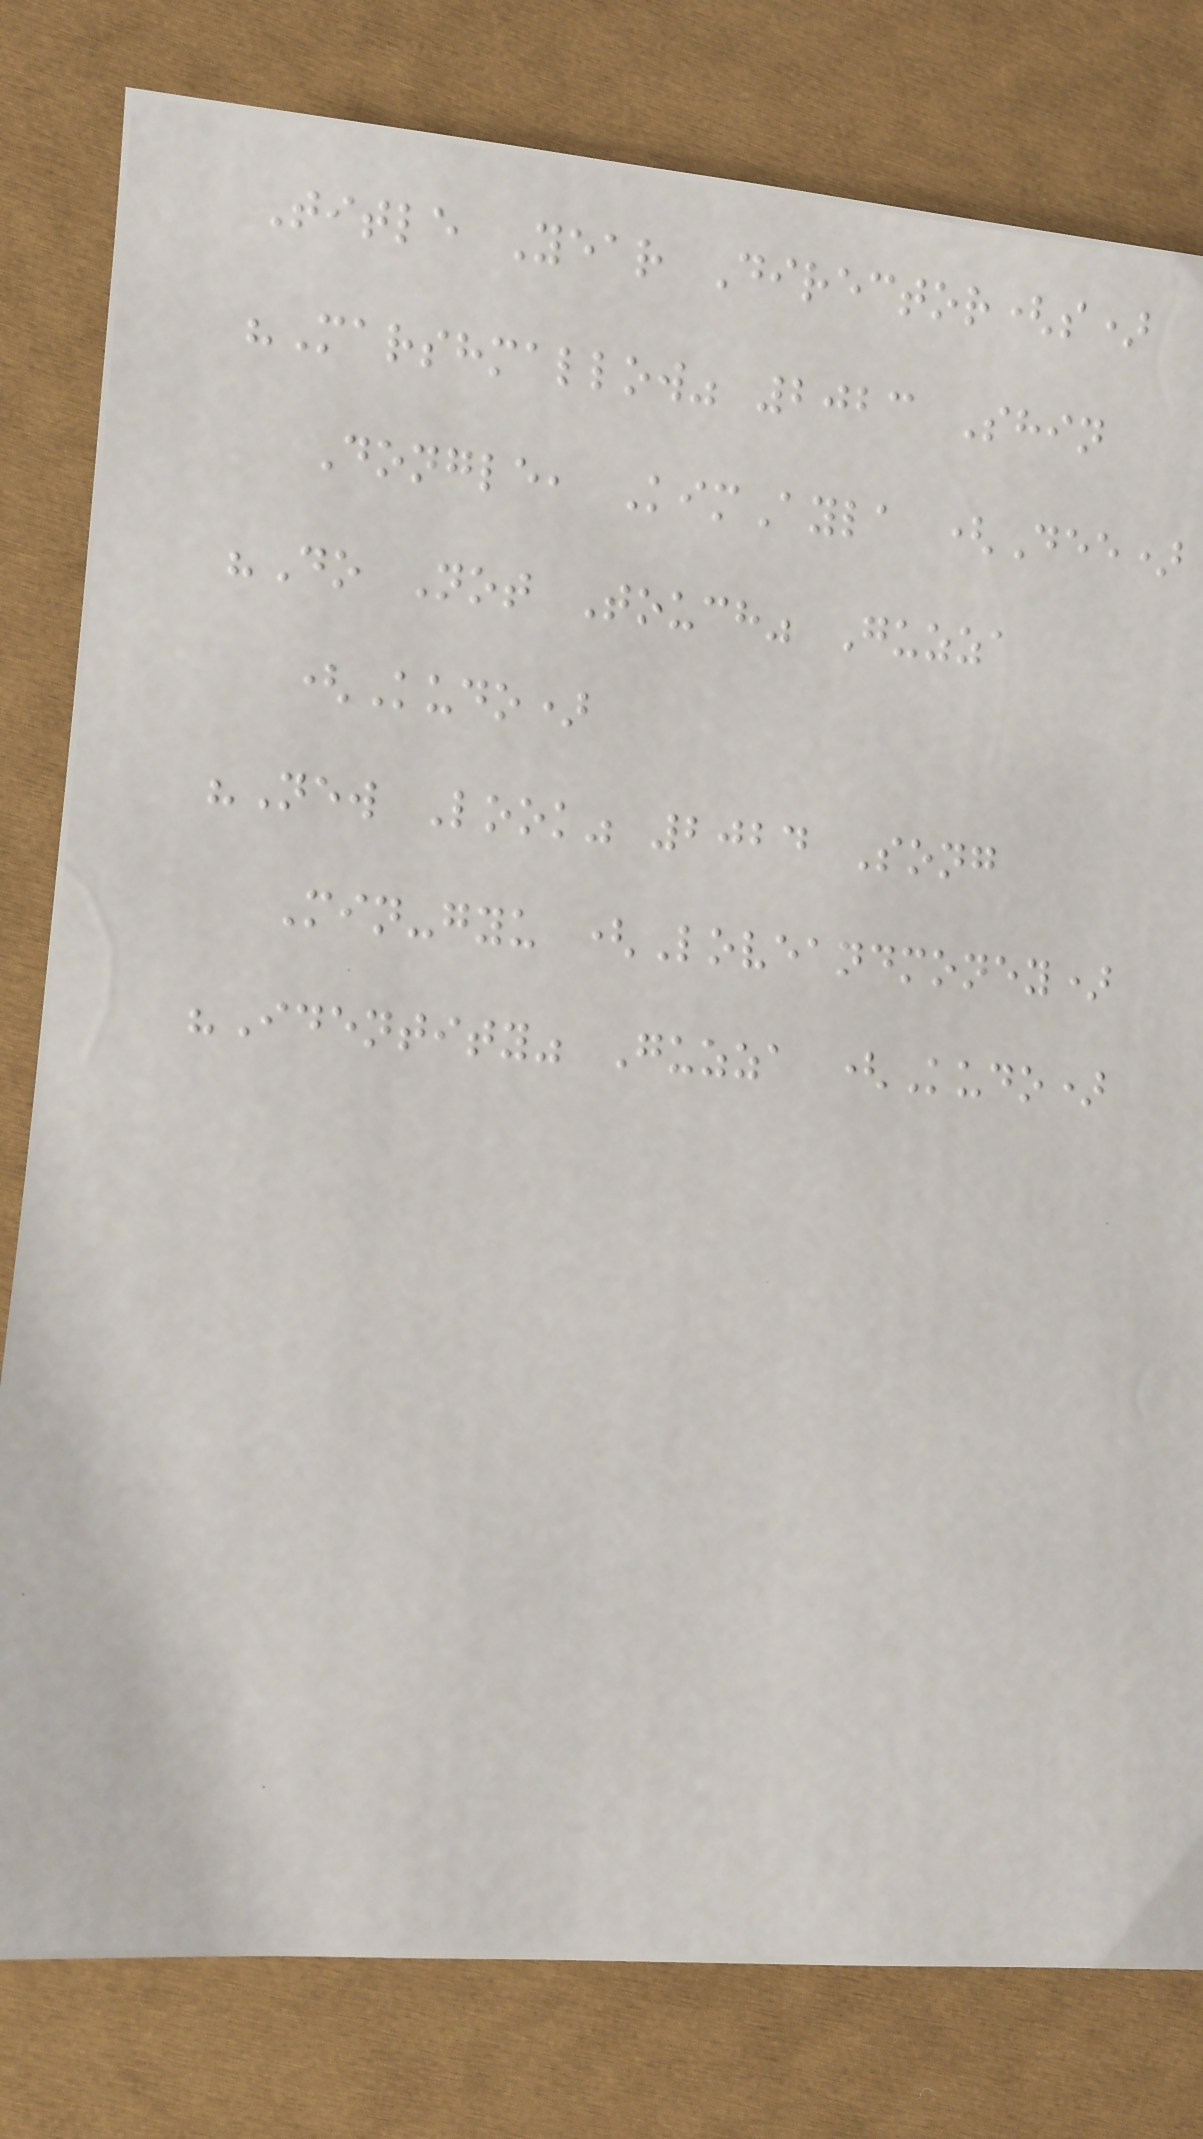Title Year Director(s)
"Marshmallow" 2023 Shin
Dongle, KimAyla (Dee)
"Do Not Touch" Guzza
(Kudo)
"New Look" 2024 Song
Min-gyu (Loveandmoney)
"Identity" Guzza (Kudo)
